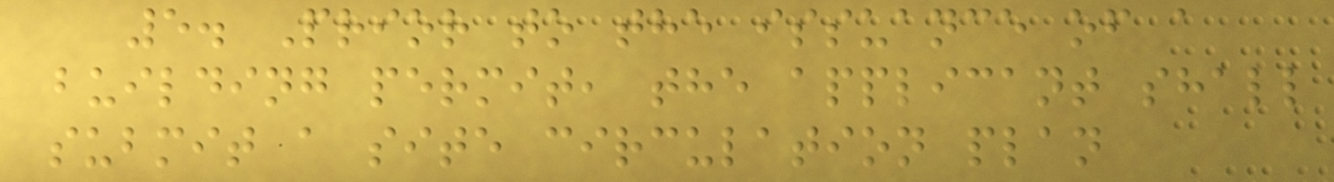5. Prior to the issuance of a
building permit, the applicant shall
submit a site circulation plan
